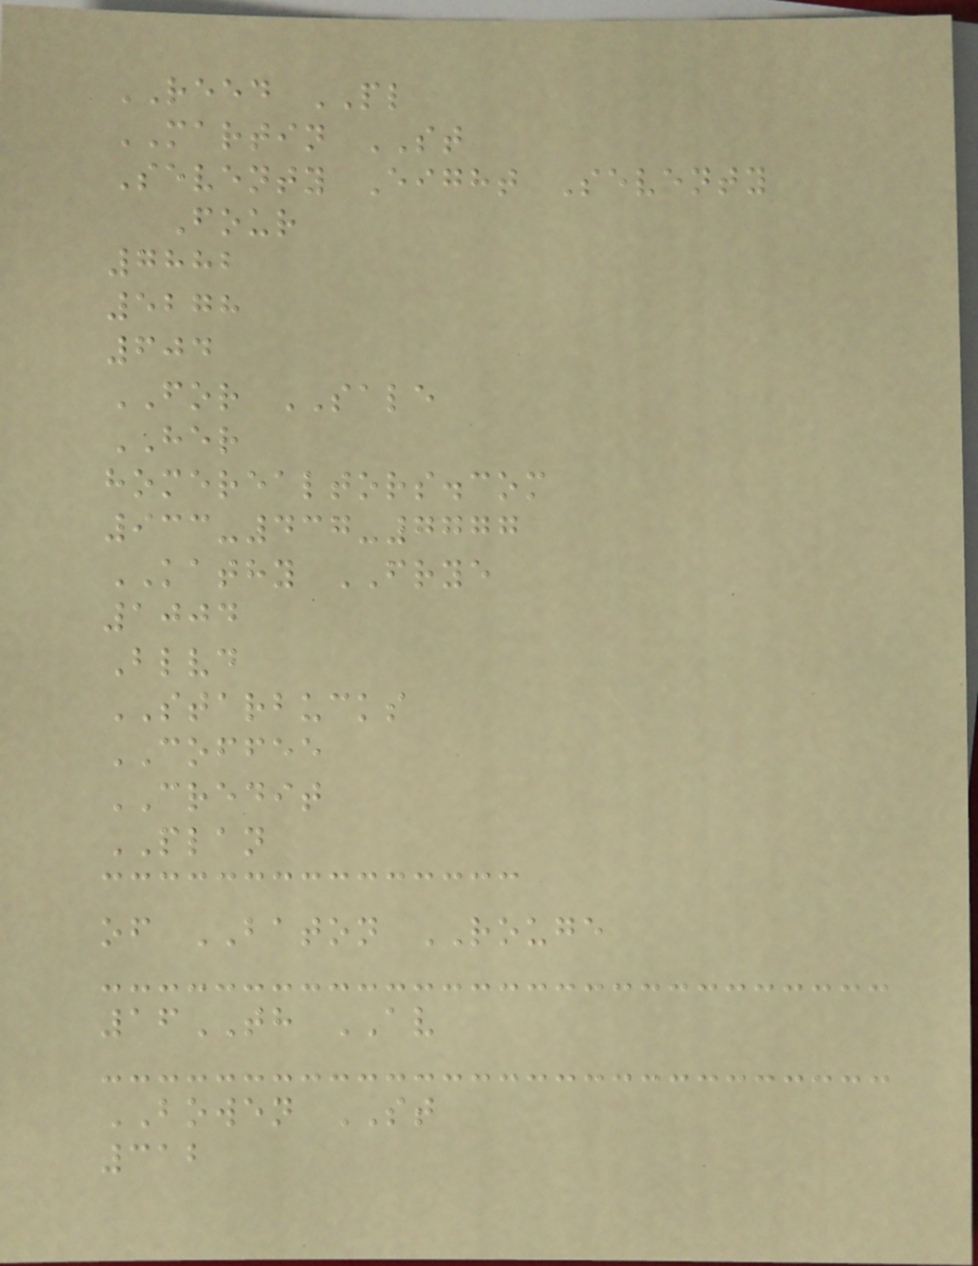REED PL
MARTIN ST
Seventy Eight Seventy
Four
7882
5278
604
FOR SALE
HER
homerealtors.com
933-437-7777
KATHY FRYE
1004
Blvd
STARBUCKS
COFFEE
CREDIT
PLAN
of BATON ROUGE
16TH AV
BOWEN ST
312
